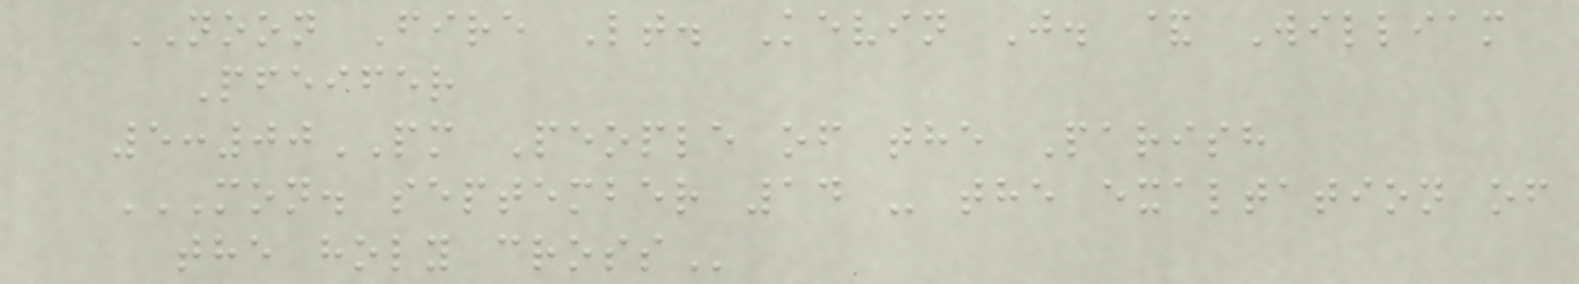NOON Fire Lt. Kevin J. & William
Pfeifer
5:00PM People of the Parish
MON. SEPTEMBER 14 - THE EXALTATION OF
THE HOLY CROSS
